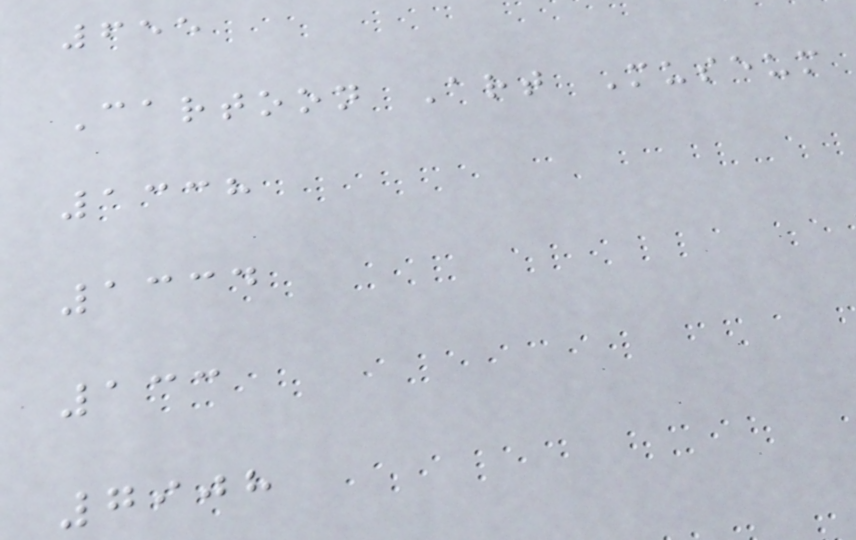655
Cartoon Art Museum
1338
1334
133
7908
